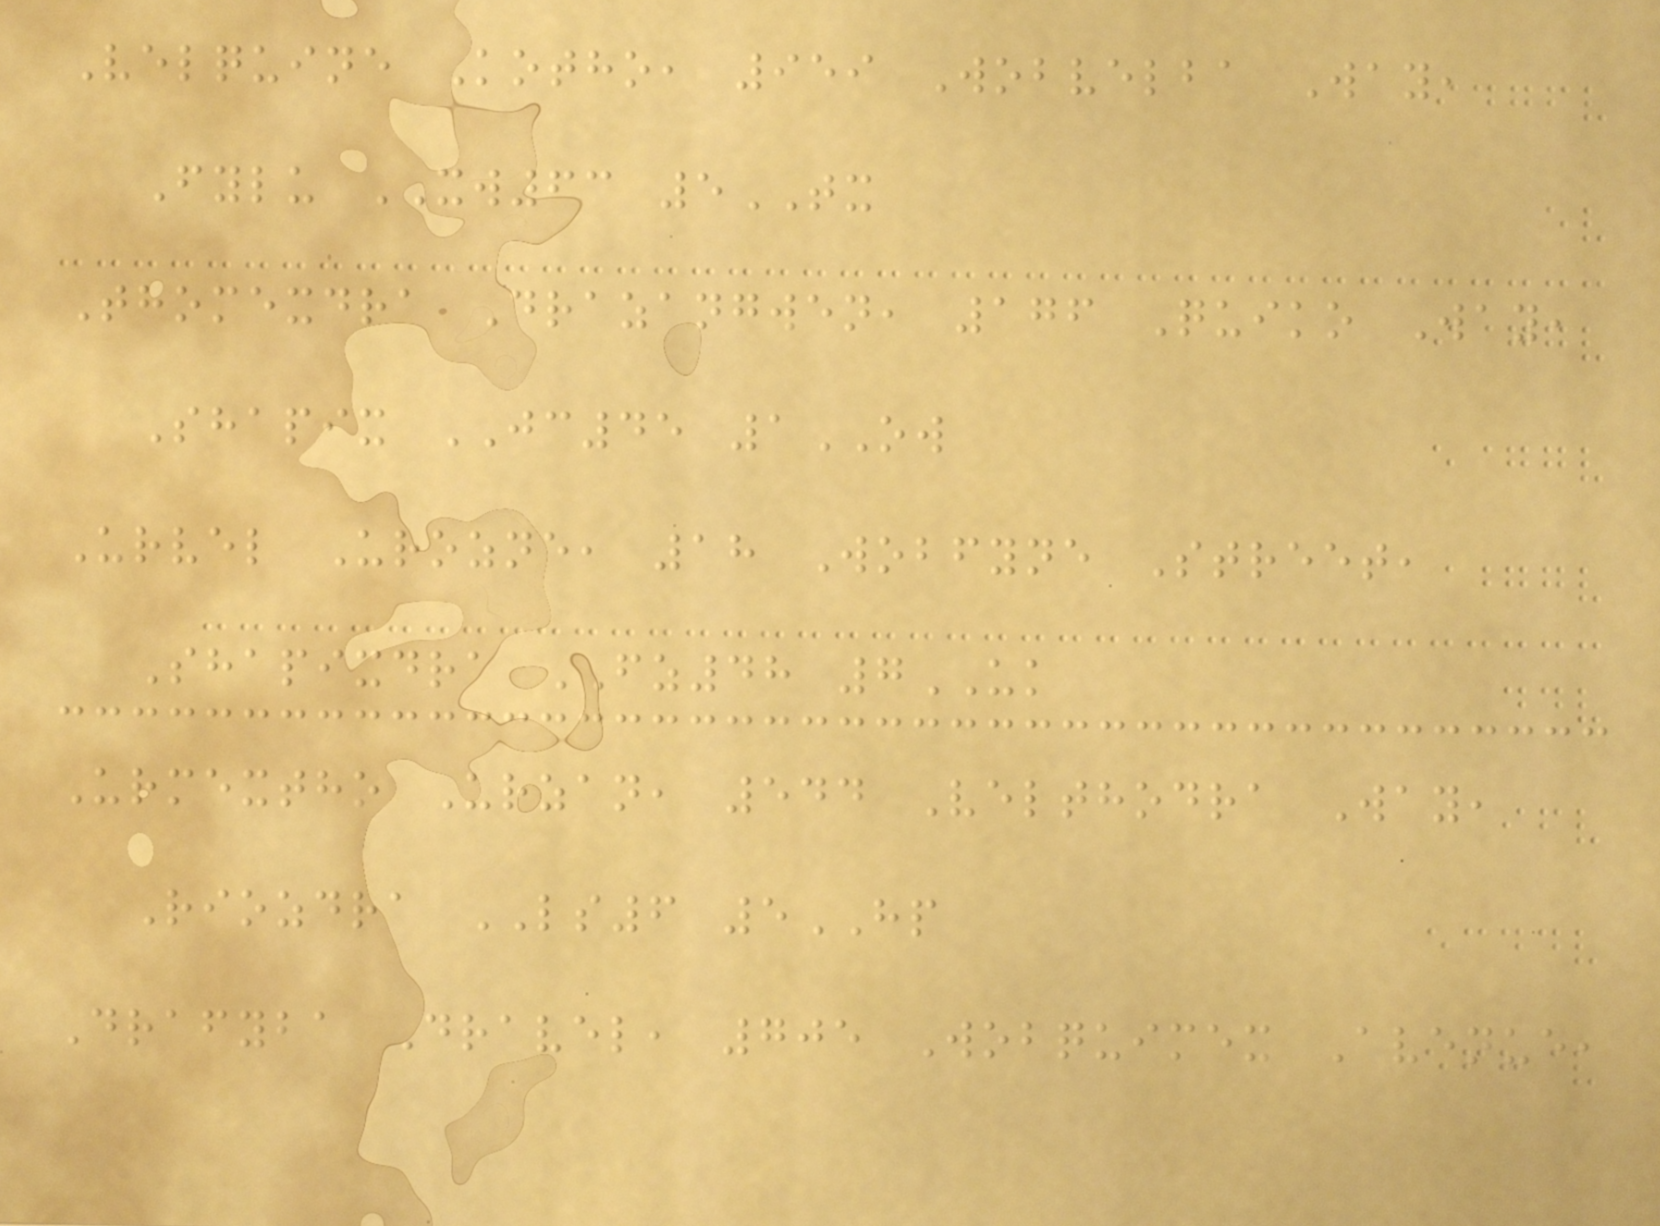Velquine Kotho, 959 Wobvelba Way,
Fylu XW63 5TX
Thomexdra Drazangwen, 176 Quiko Way,
Shapix JC45 1OW
Urvel Urozne, 18 Wobfyne Street,
Shapixdra FZ48 7UK
Urmextho Urzan, 544 Velthodra Way,
Riozdra LS6 5HP
Drafyba Dravel, 705 Wobquimex Avenue,
